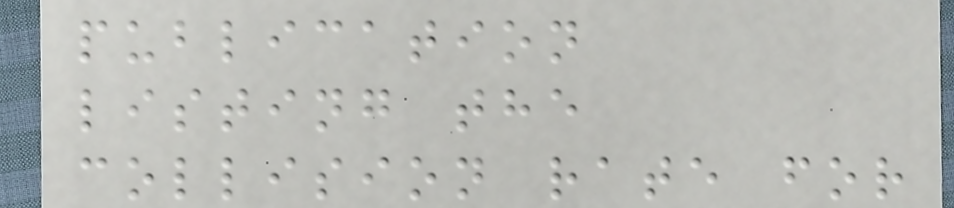publication
listing the
collision rate for
